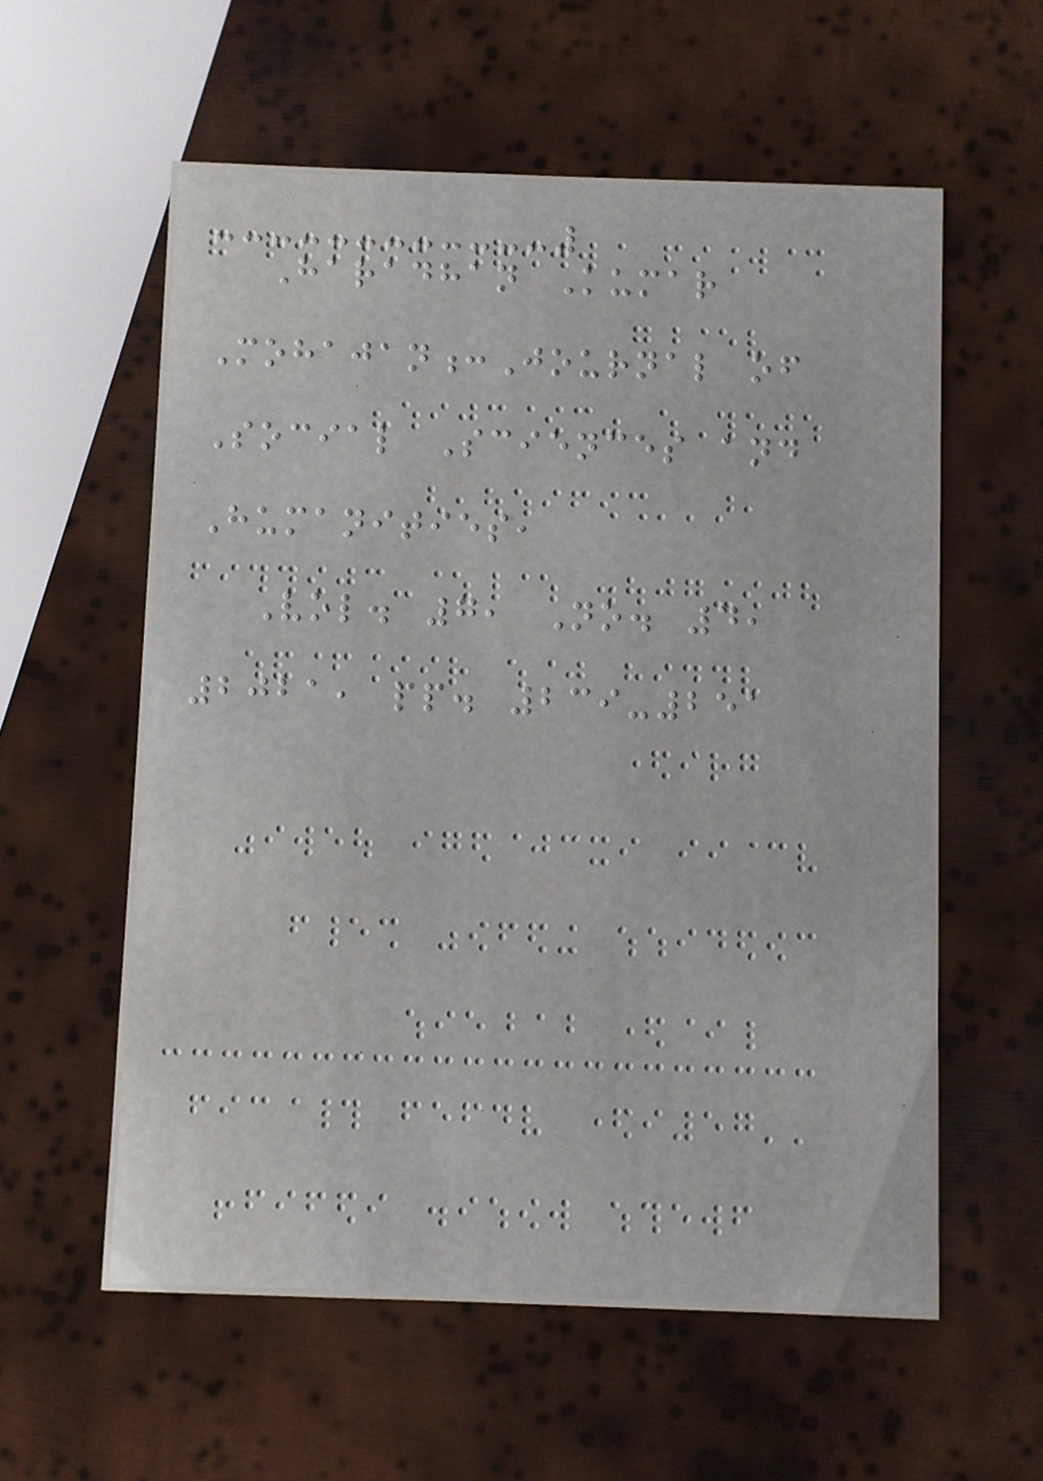Haradhan Kumar
Mohajan:Journal of
Social Sciences and
Humanities,
Vol. 7, No. 4,
2021, pp. 239-251
